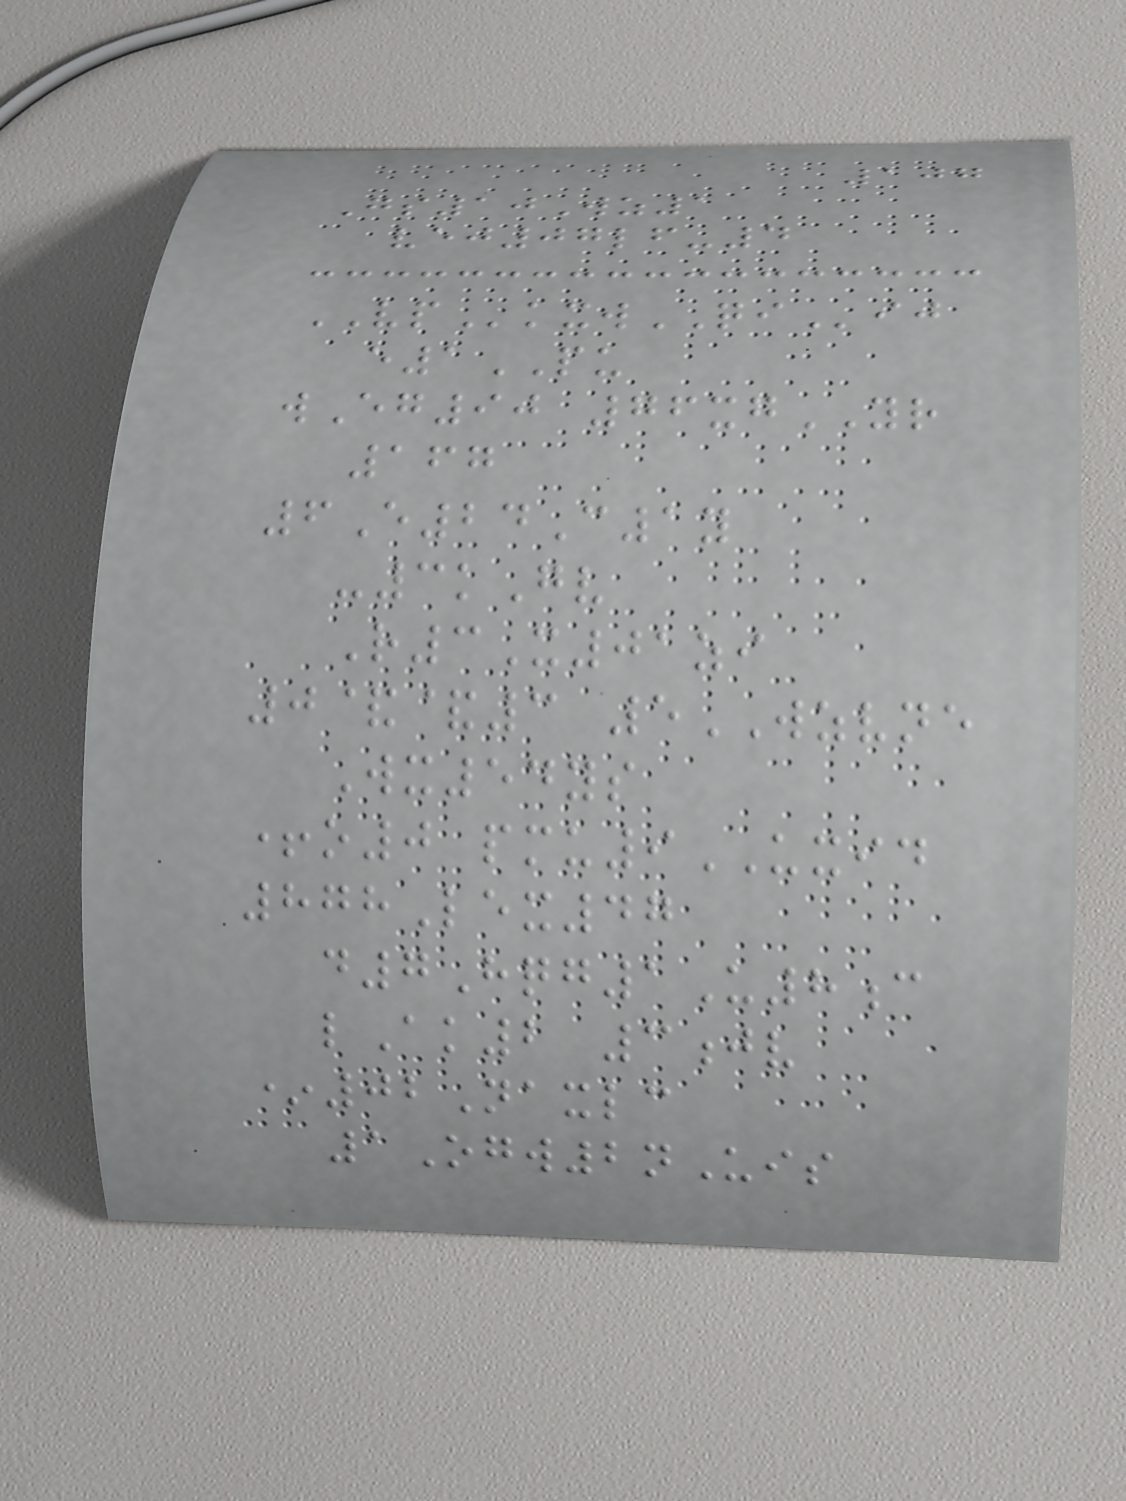107
Gs10Wz1
vej07lf-4
VPkxwQIij
e1PU
wEg90 76xgYR
167
6E24C1y
-3kGv
R3X01zi
0&&3 5WZVNE
Wx54ys
+o0 pmu9UXID
878Lex47
d7Hqg1U8c
lAk2 3jv
*02Naxlc
1Ogw2nUis
